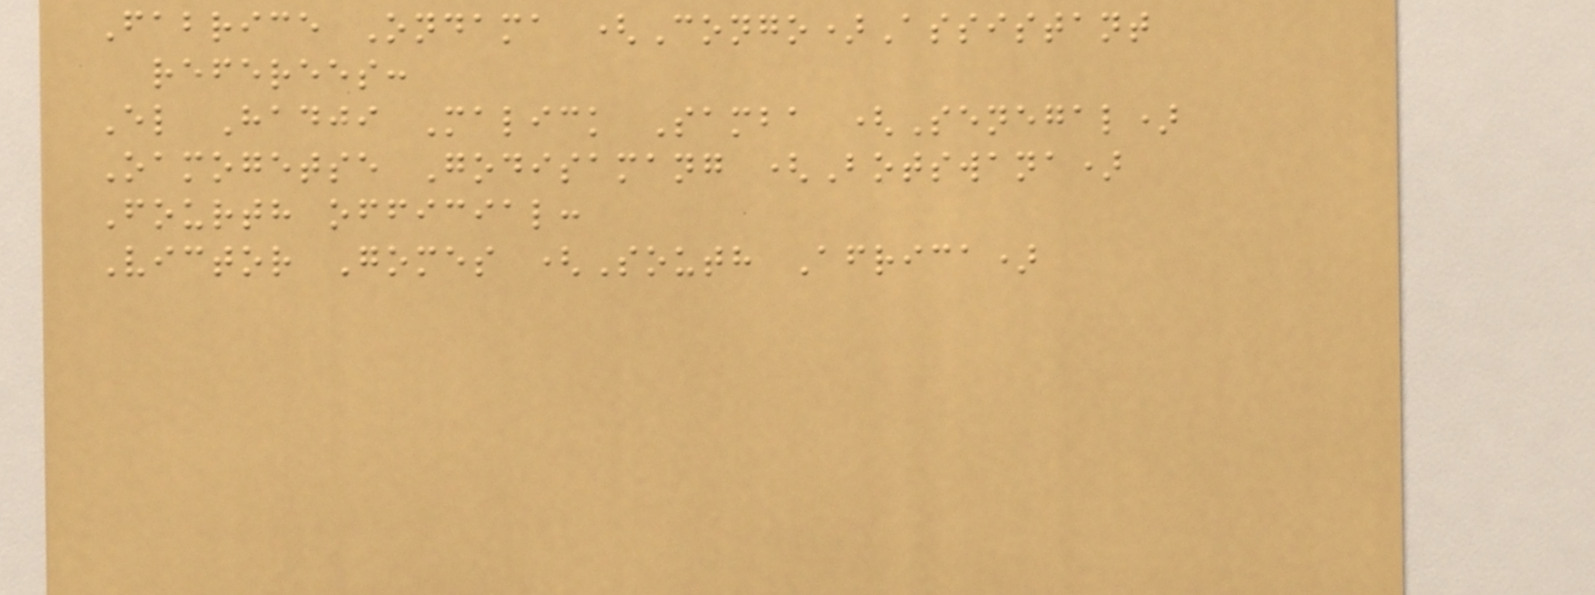Fabrice Ondama (Congo)Assistant
referees:
El Hadji Malick Samba (Senegal)
Oamogetse Godisamang (Botswana)
Fourth official:
Victor Gomes (South Africa)
